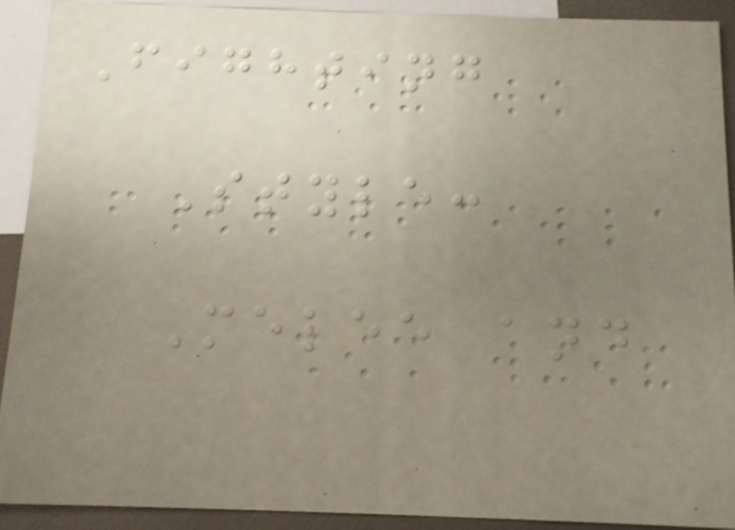Fighting
Style:
Melee and
